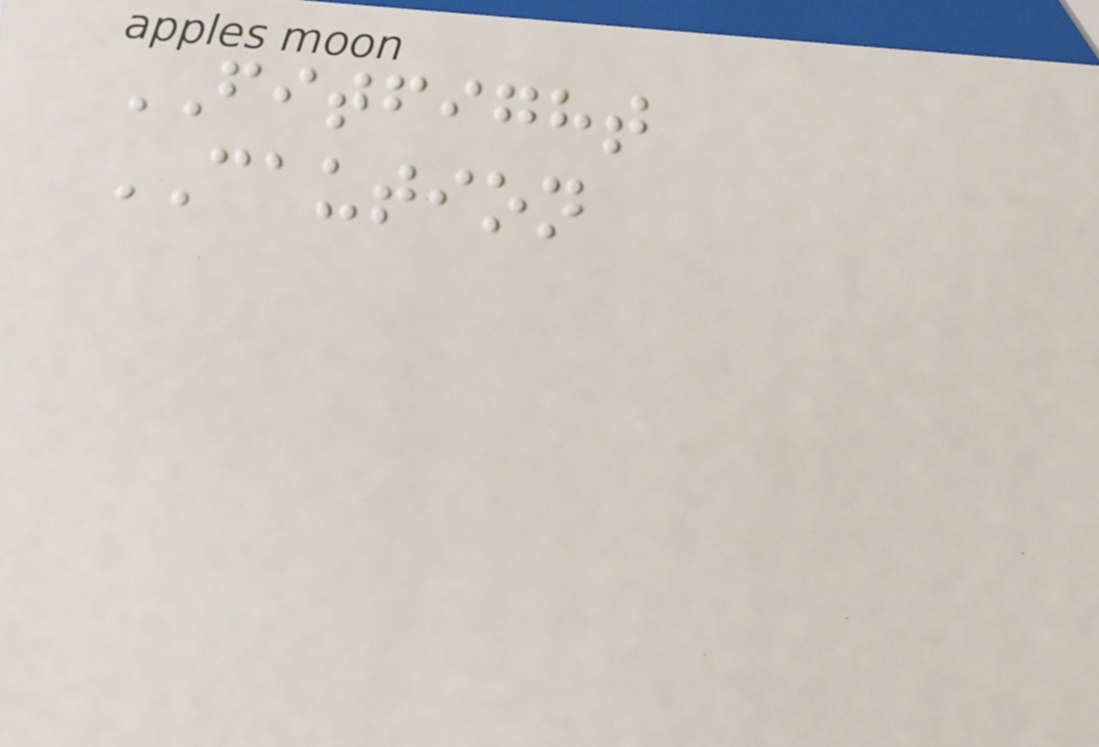FITFIGHT
CAUTION
